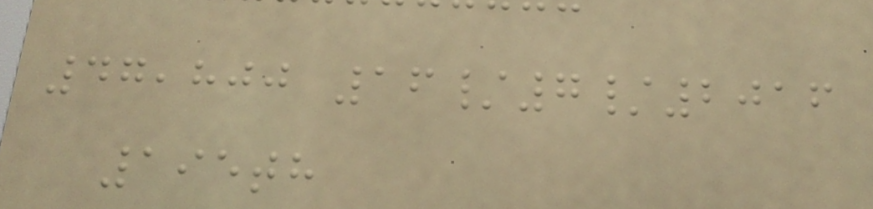47,800 16/7/2016
195th
